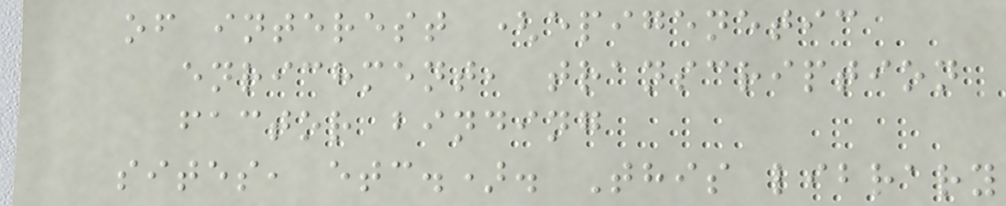of interest (epigenetic
enrichment, transcription
factor binding
sites, etc.). This library
